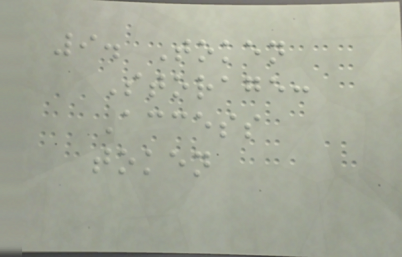9. Token
Storage:
Access
token
